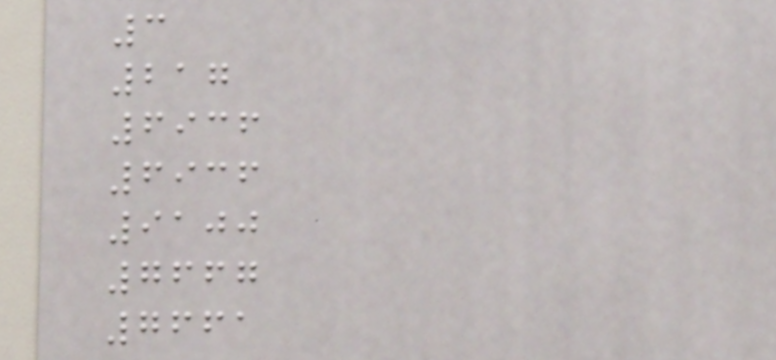3
217
6936
6936
9100
7667
7661
